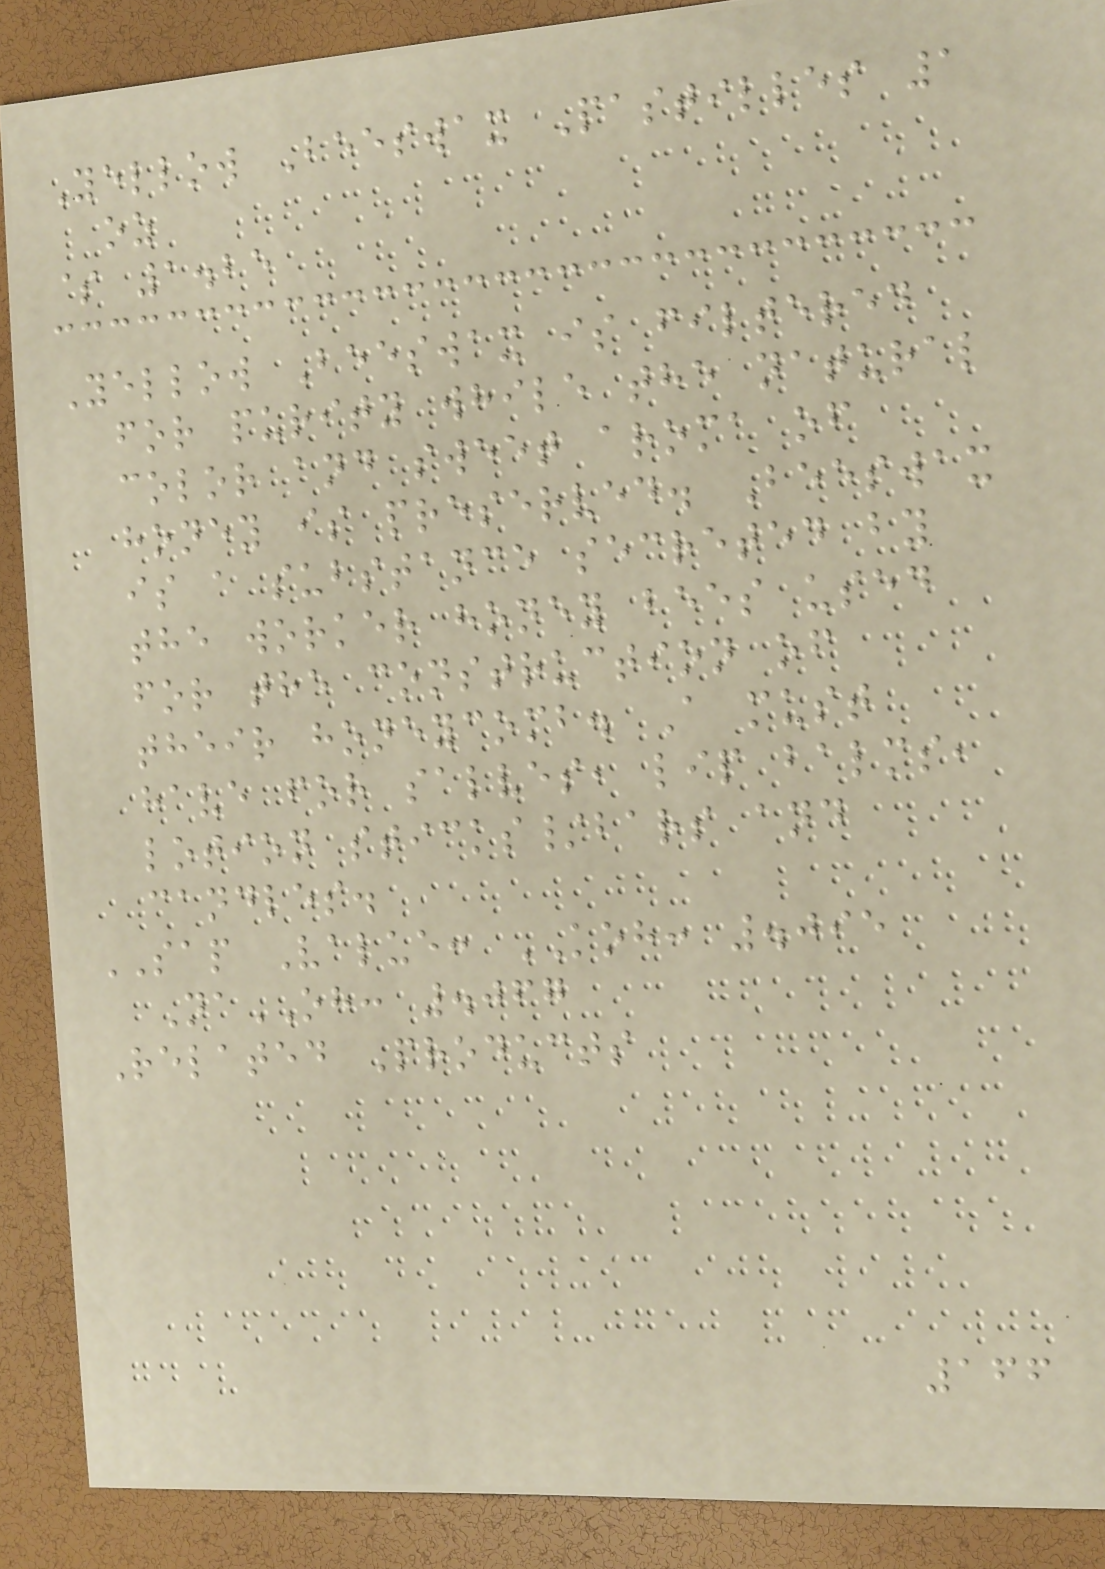Yellow Beeswax Pastilles 1
oz
$ 1.25
Yellow Beeswax is filtered
for purity while the natural
color and sweet aroma of
honey is preserved. Beeswax
is a substance secreted by
the worker honey bees used
for the construction of
their honeycomb. A must
have for salves, lip balms,
lotion sticks/bars and
candles.
SAP Value: KOH: .095
NaOH: .067
Related Products
166
